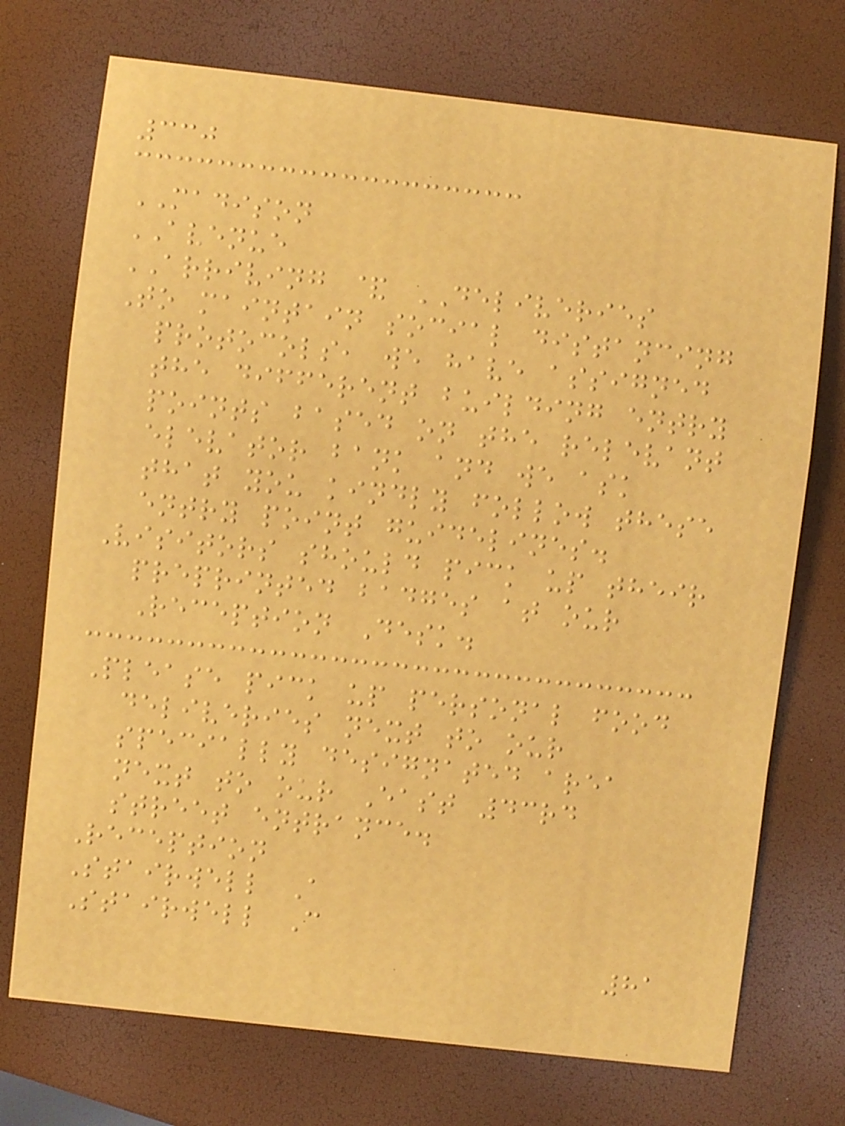330
MADISON
AVENUE
ARRIVING & DELIVERIES
To maintain social distancing
protocols, we have assigned
the different building entry
points based on the relevant
elevator bank and we ask
that you kindly follow these
entry point guidelines.
Visitors should pick up their
preprinted badges at our
Reception Desk.
Please pick up personal food
deliveries next to our
specially designated area
next to our East 43rd
street entrance.
Reception
Stairwell A
Stairwell C
81
